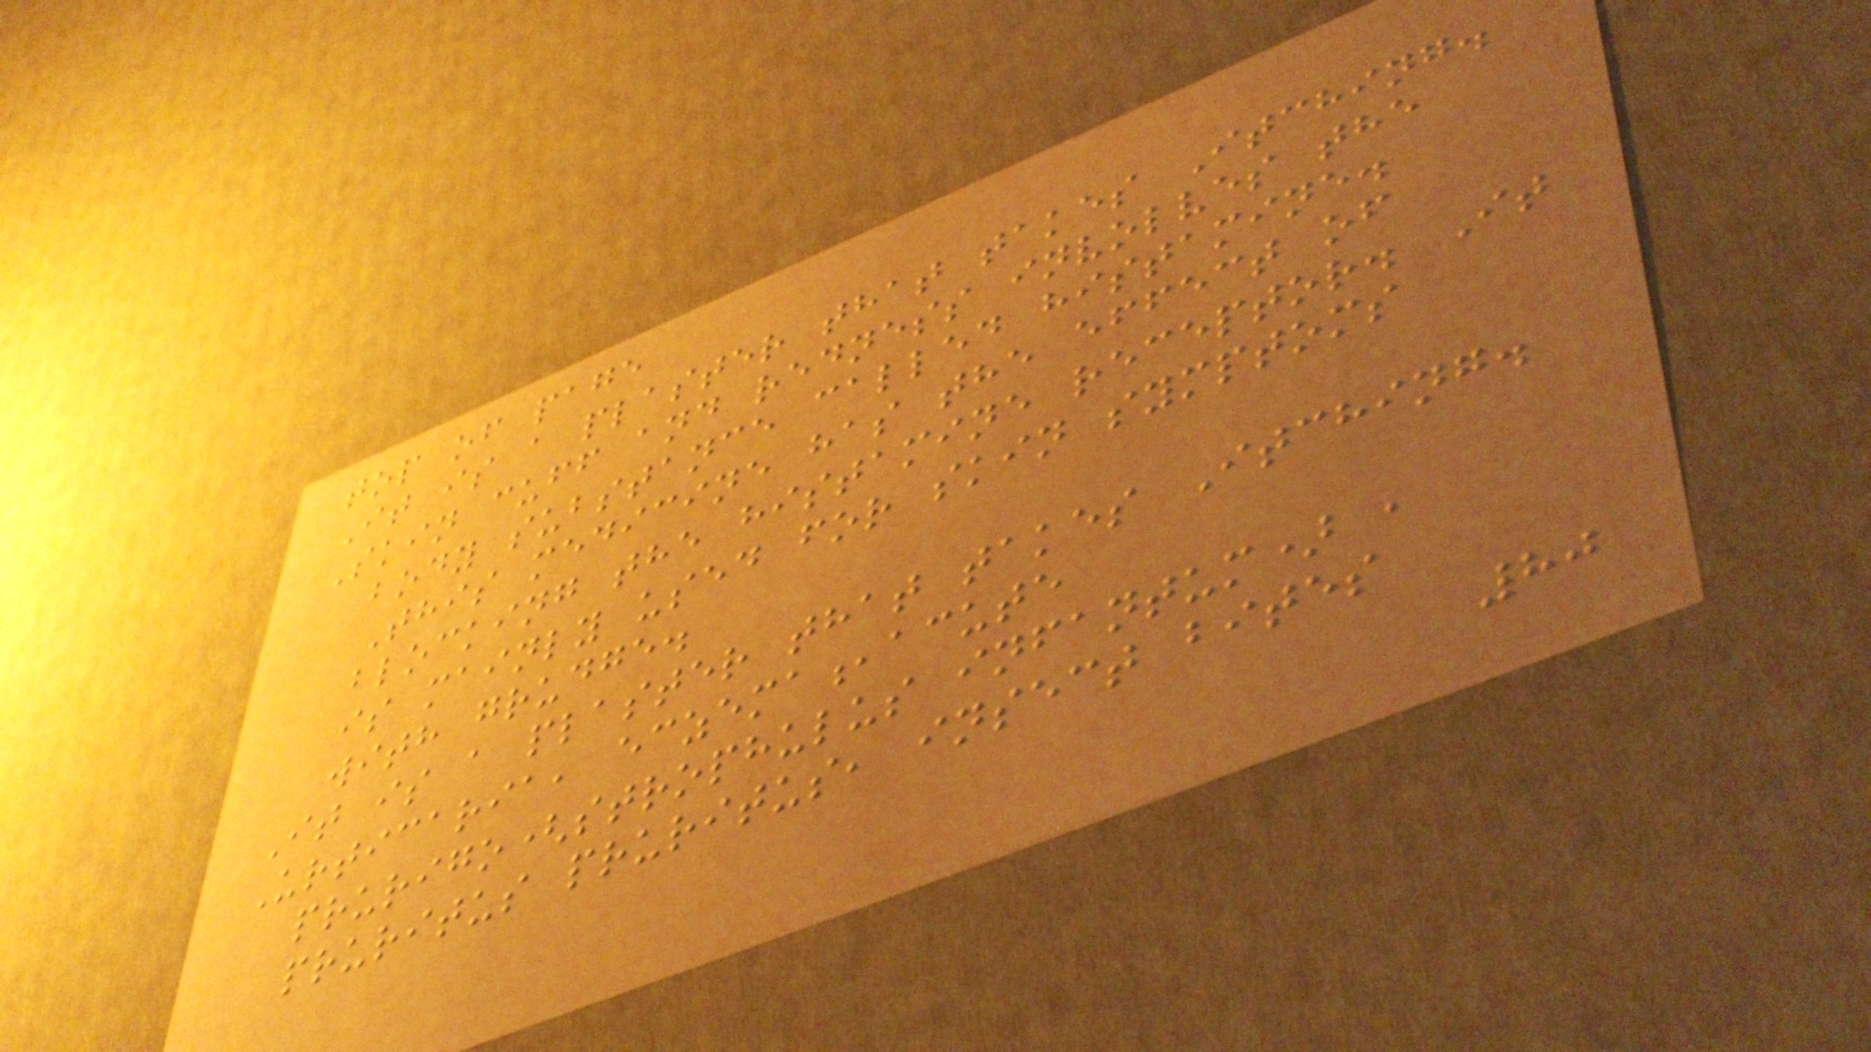top of page
It is a plaster that takes Itching.
Skin cuff and redness involves the
body substance called histamine.
This medicine has the effect of
blocking the histamine receptor. It
is mainly used for skin symptoms
with grudge.
It is a plaster that takes Itching.
Urticaria, eczema,acute
prurigo(strophulus infantum) ,
pruritus pruritus, insect bites
80
